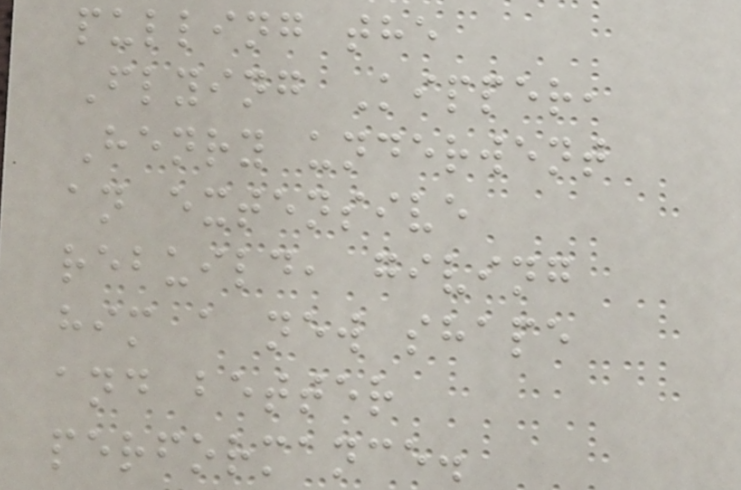pulling the
Flying Kipper,
Henry underwent
an extensive
rebuild, giving
him a new shape
and better
performance.
